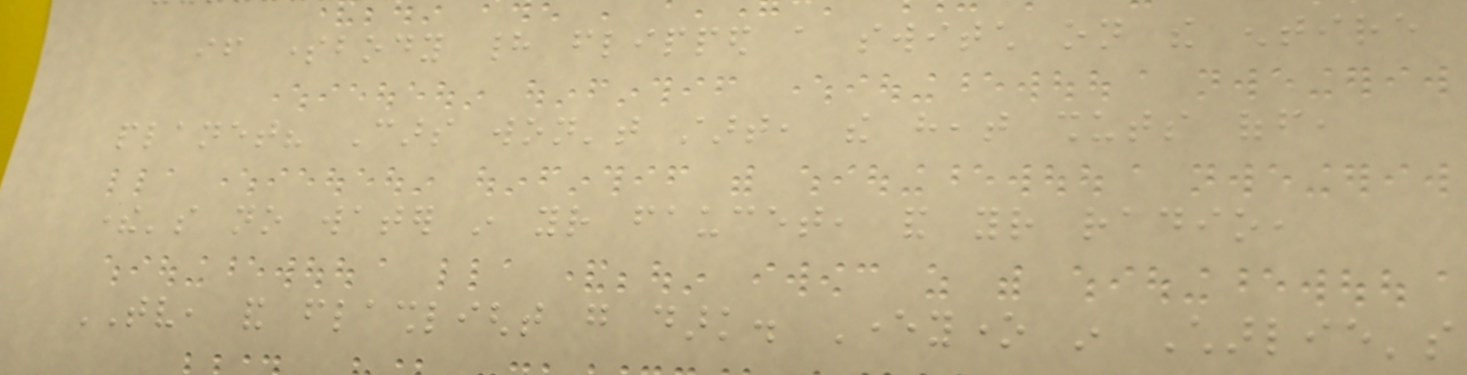if somebody had flipped a switch on the entire
planet? Cars won't start, the heat shuts off,
there's no water in your faucet, and your radio,
TV, and flashlight go dark. Everyone in Charlie's
